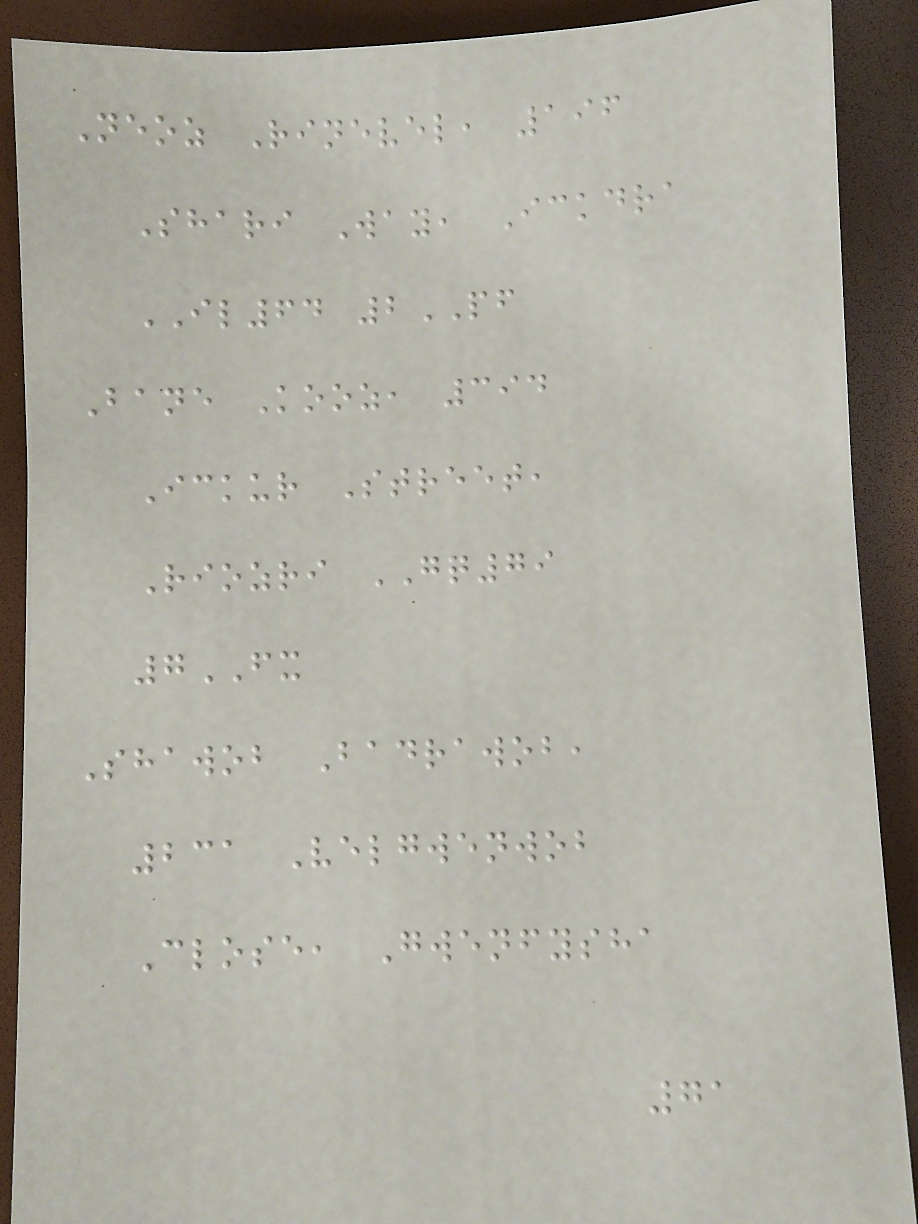Neoz Rinevel, 196
Shari Way, Ickdra
IL64 2PF
Bane Kooz, 394
Ickur Street,
Riozri GQ79
7FX
Shawob Badrawob,
231 Velgwenwob
Close, Gwenfysha
71
